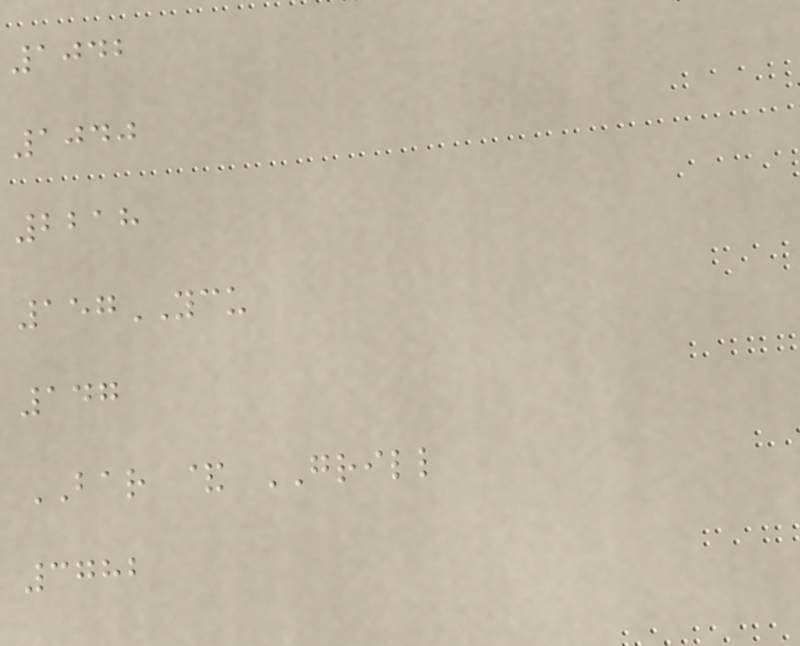1042
1040
2218
157YCU
147
BAR & GRILL
3782
